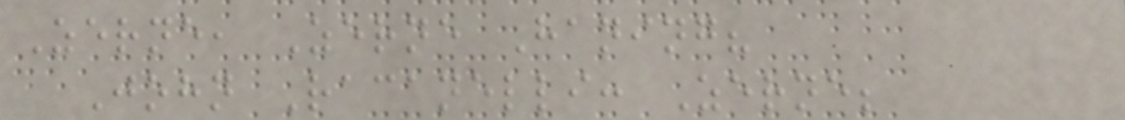Zerne, Zerne Haning?
John Racanelli: Zerne;
